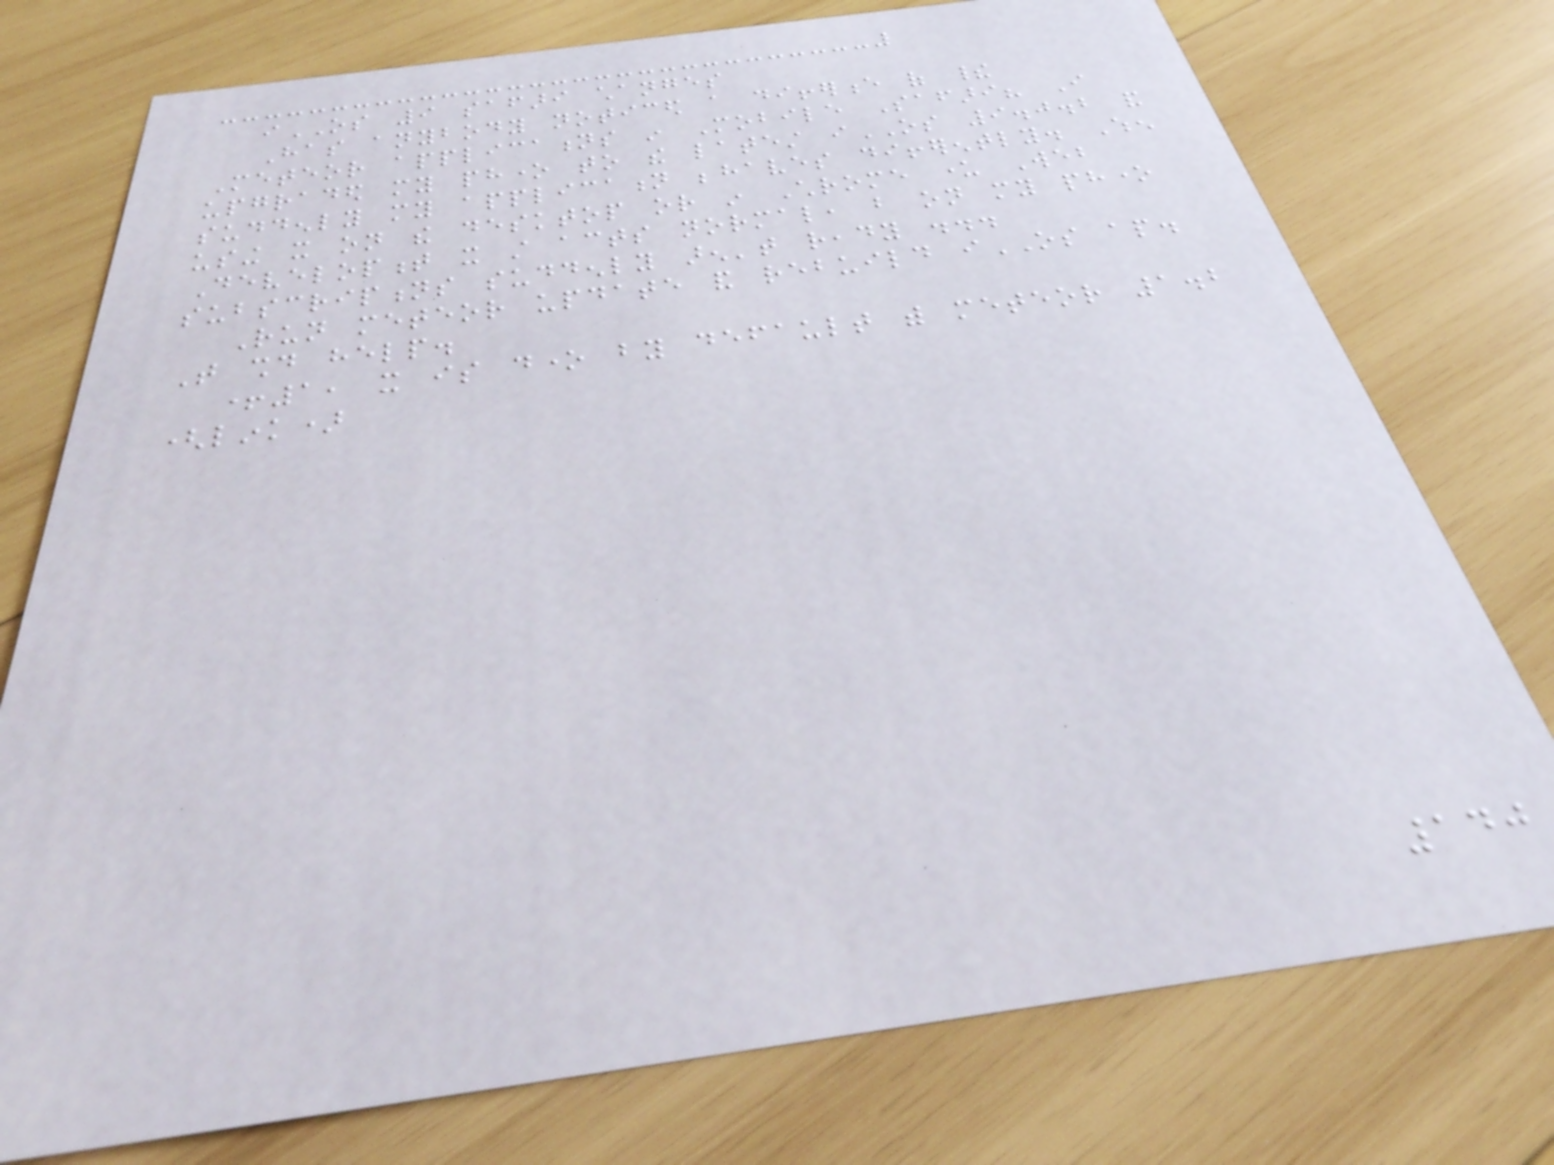iOS 9 safari changes
Has anybody noticed a difference of their
Meteor applications in Mobile Safari? I
upgraded my phone to the latest iOS 9.0.2 and
suddenly my application behaves differently. When
using it on the desktop or in Chrome under Web
Development it still acts normal, but on my phone
subscriptions suddenly aren't ready ...
Run meteor update and rebuild iOS ap.
That should help.
+1, it is done by default with meteor 1.2
(link)
140
